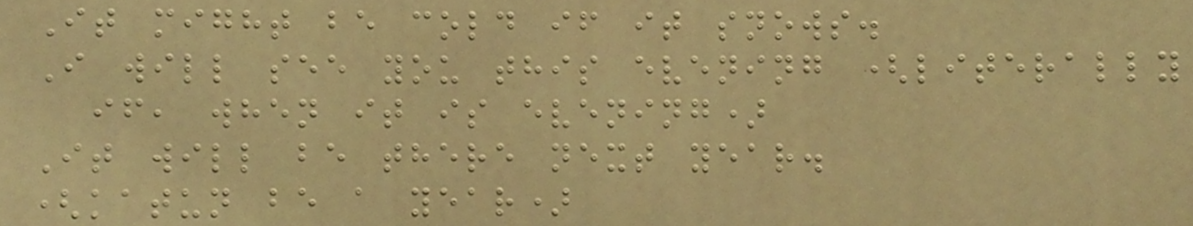It might be cold if it snows.
I will see you this evening (literally
if, when it is evening)
It will be there next year.
(katun be a year)
